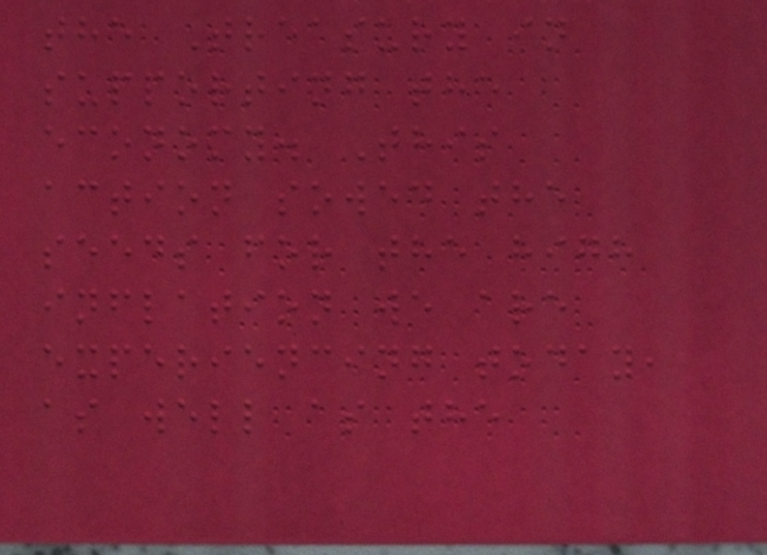the Treasury in
supporting the
economy. This
action sowed the
seeds for the high
inflation we are
experiencing today,
as well as the
